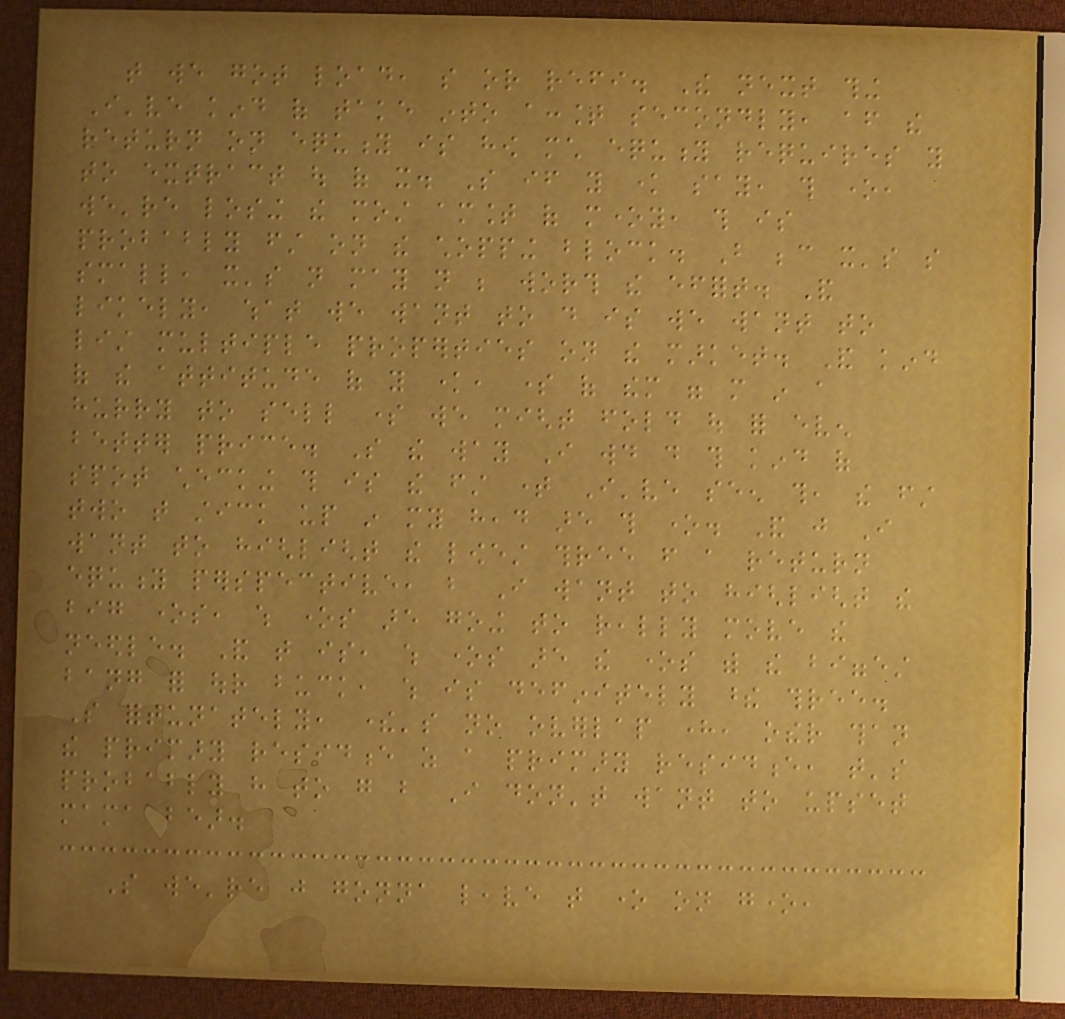that we got load, so or refi. The next thing
I've kind of take into account secondly, after the
return on equity is how much equity requires you
to extract out of it. So if you know say, this one,
we're losing the most amount of money, this is
probably first on the chopping block. But because it's so
small, it's not may not be worth the effort. And
likely, what we want to do is we want to
list multiple properties on the market. And kind
of the attitude of you know, some of them were more in a
hurry to sell some we might fold out for even
better price. So the way I would do this kind of
spot checking this is the first time I've seen this, the first
two that stick up in my head are this one. And just I
want to highlight the lowest three from a return
equity perspective, but I want to highlight the
big ones, which ones are going to really move the
needle. And that is, which ones are the ones with the biggest
bang for our buck, which is definitely these three.
So fortunately, there's no overlap here, other than
the primary residence as a primary residence, that's
probably have to go but I don't want to upset
mama bear.
So we're just gonna leave that one on gone,
